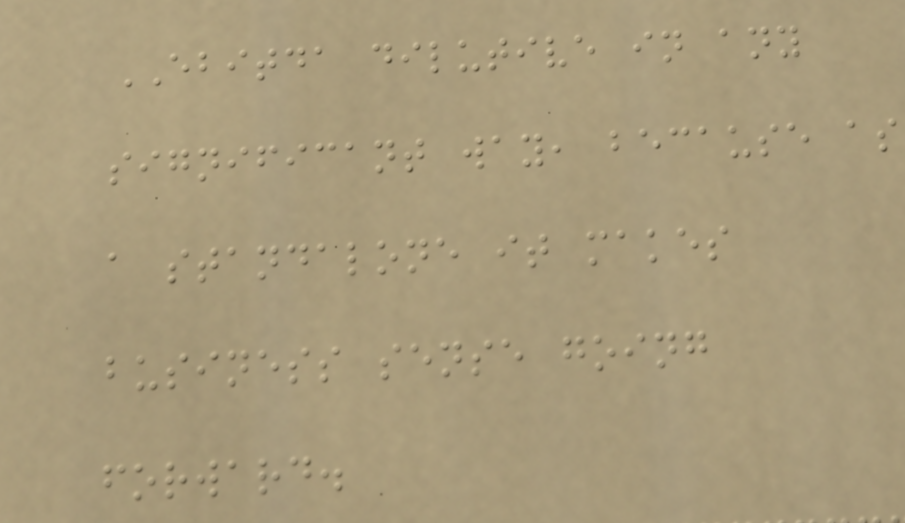EBITDA dilutive in any
significant way, because as
a standalone it makes
business sense going
forward.
